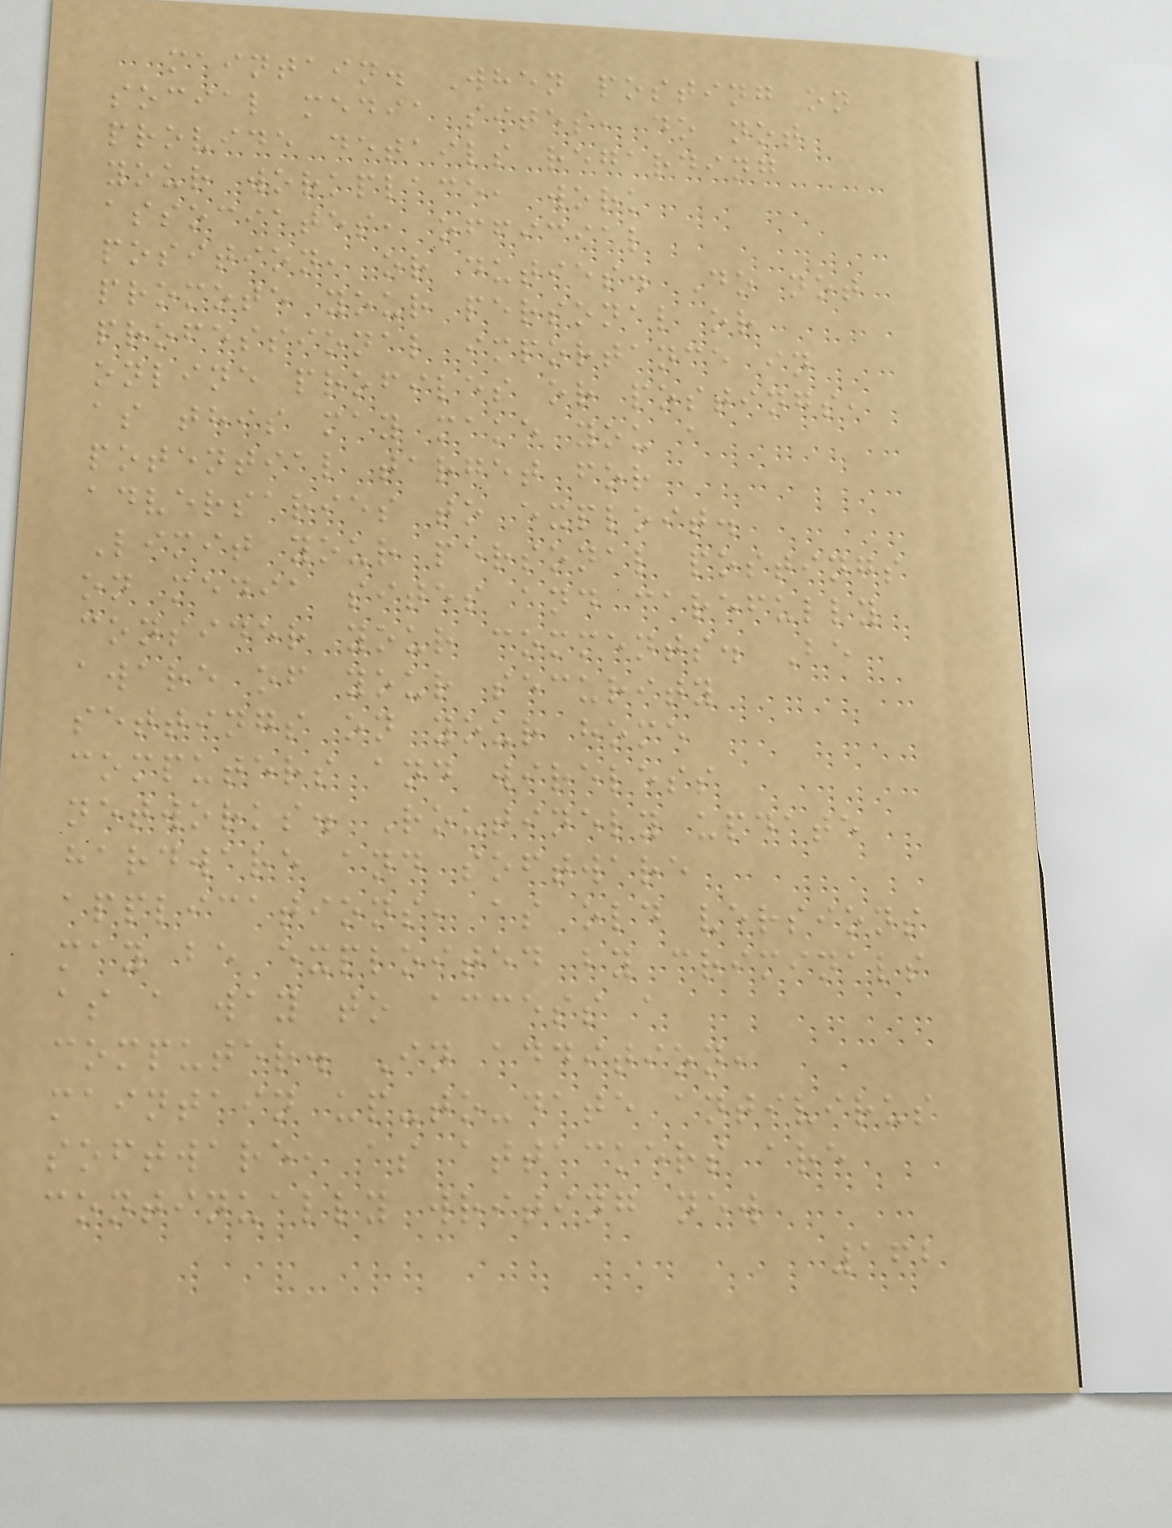maintain. When posting on
social media sites, do not
provide details regarding
your workplace, work
associates, official
position, or duties. Do not
promote your personal or
professional importance in
online profiles or postings,
as this may make you a
potential target for
adversaries to exploit.
Limit your personal postings
on media sites and carefully
consider your comments. Be
aware of your security
settings on your home
computers and wireless
networks. Routinely update
hardware and software
applications, as old versions
may be exploited by criminals
as a way to access a
computer. In addition,
maintain up-to-date antivirus
software, as attackers are
continually writing new
162
